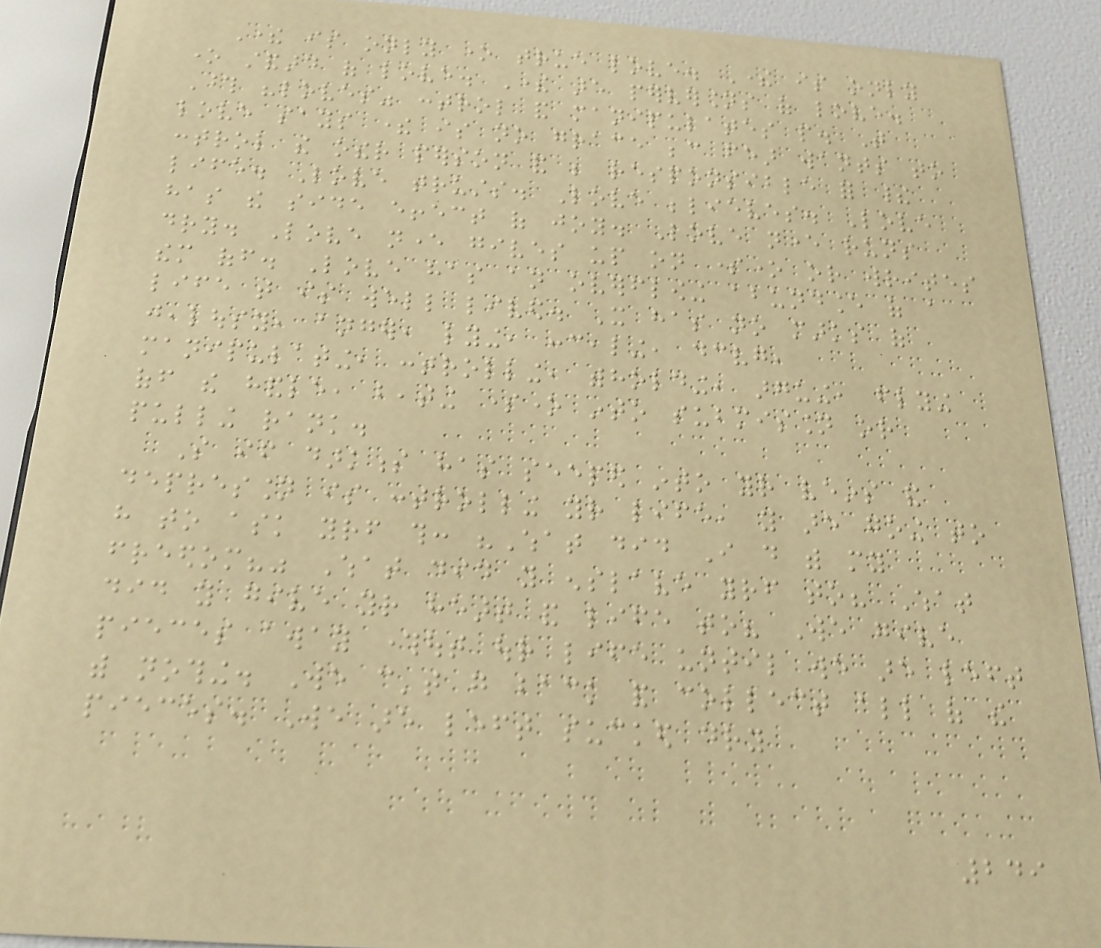There is only one true love. There is only
one standard of love. There are perversions of love.
Those "loves" control and manipulates people. That
love says there is no grace because fear wants to
control the other person and be responsible for their
life. Love trusts. Love believes. Love
has the side effect of joy. Love never runs
dry. Love never gives up on someone or writes
them off. Love has an overflowing abundance of a
life that is well lived. It has no marks of
jealousy, anger, lying, concealing, deceiving,
manipulating, controlling, withholding, arguing, flying
off the handle, beating someone into submission or
pulling rank.
So if darkness has seeped into your veins and
depression is controlling your life, you are going to
have to ask yourself this: "What did I do with my
freedom?" What did you enslave yourself to? What
did you give your heart and life to? We give
pieces away throughout our life until we are left
with nothing. We can't go back and collect all of the
pieces. We are left sucked dry
249
